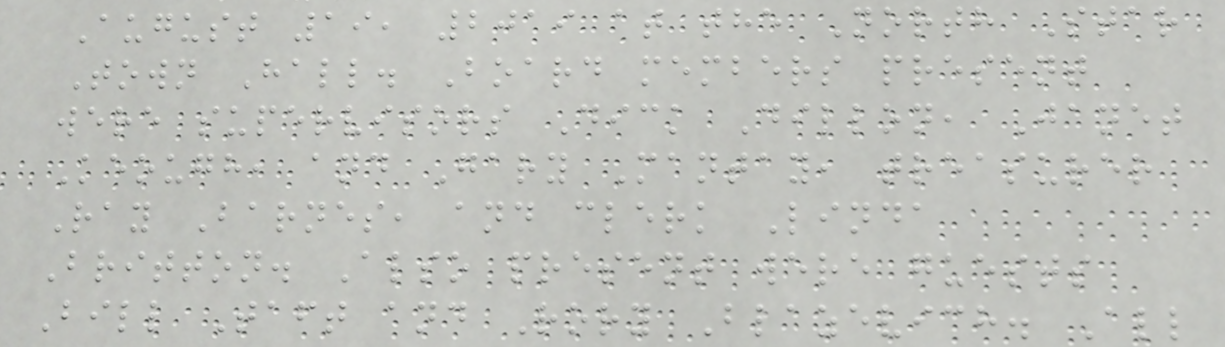August 19, 2019 at the North Star
Town Hall. Board members present
were supervisors Dick Dillon, Janet
Keough, and Gary Mantay, treasurer
Ray Barnes, and clerk Linda
Britton. Also present were guests
Bill Taft and Rory Blazevich. All
